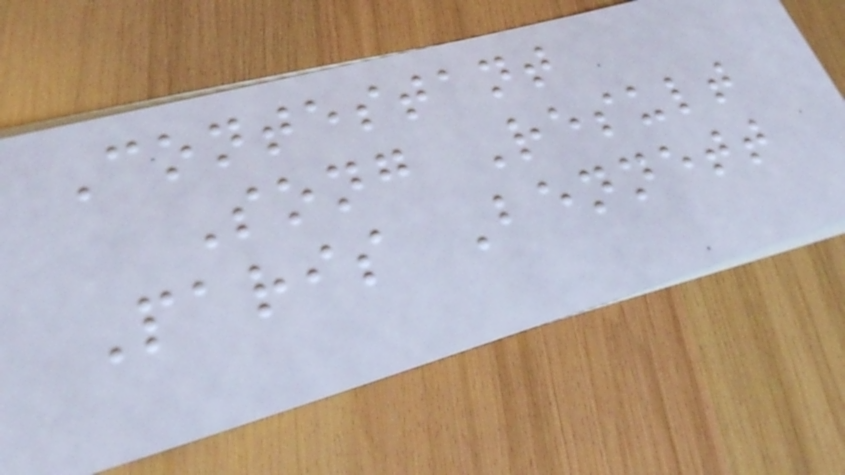Contestant
Song Result
Paris Bennett
